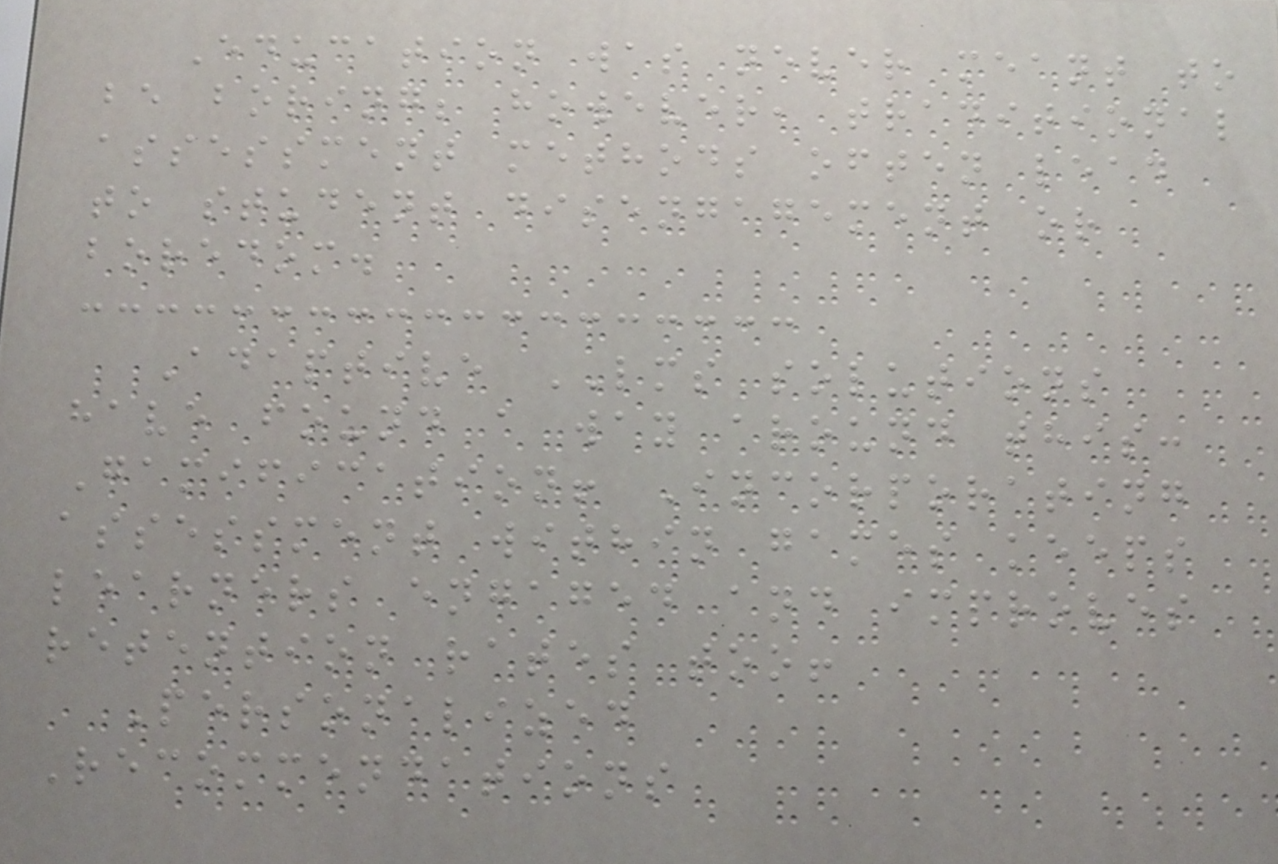Education was never meant to
be boring; however, traditional
assessment methods often lead
to student disengagement or
boredom.
Adaptive LMS solutions
have found a way around this:
Gamification! Incorporating
assessment within games keeps
learners engaged and improves
retention rates too!
Personalized
Recommendations
